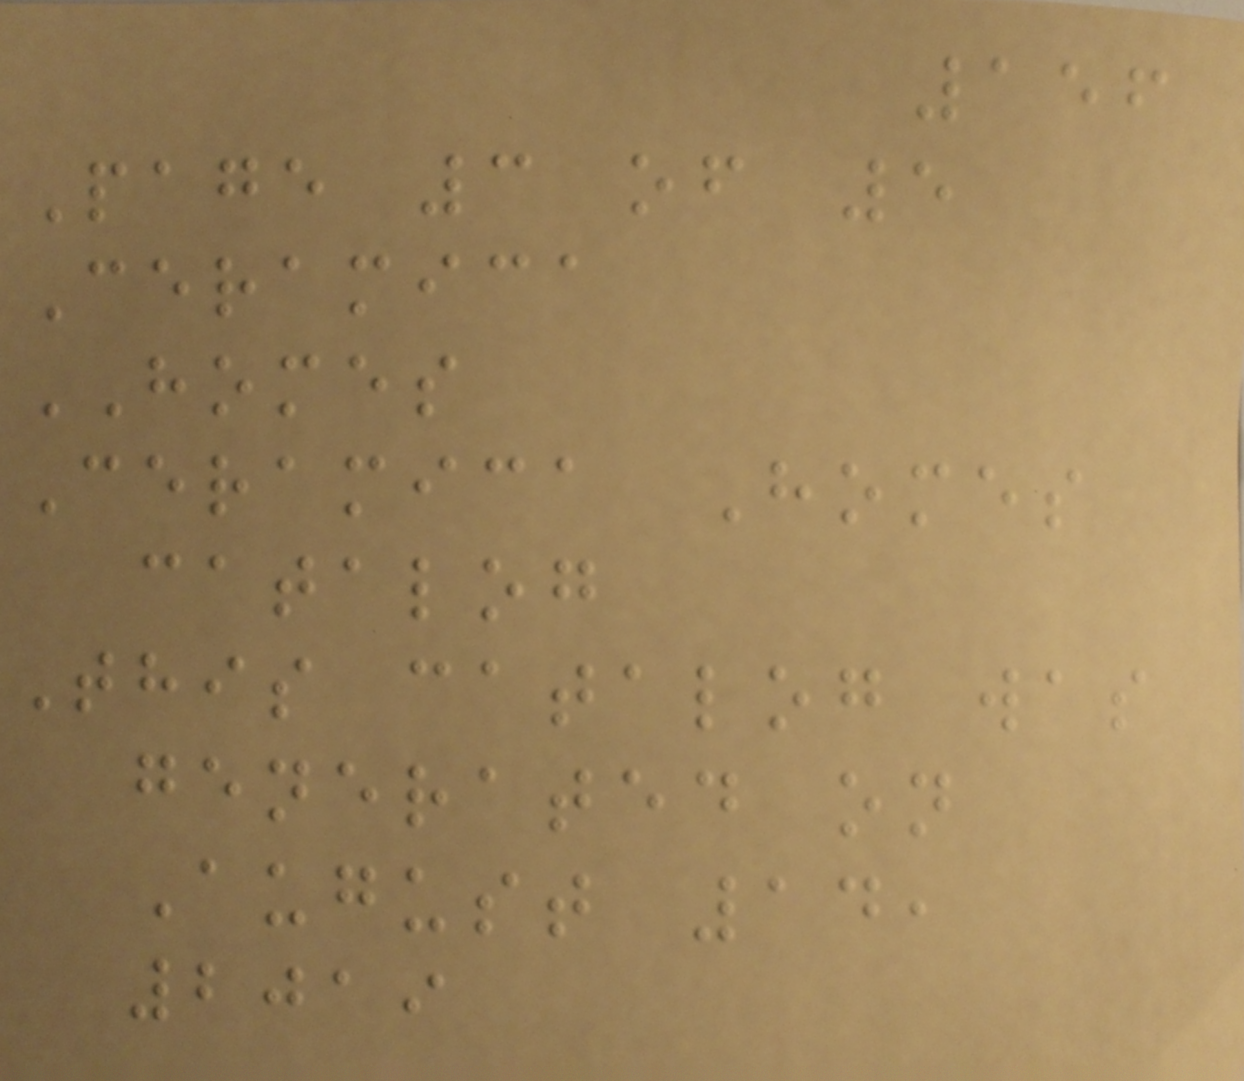156
Page 3 of 5
Ceramica
HOMES
Ceramica Homes
catalog
This catalog was
generated on
August 14,
2019
